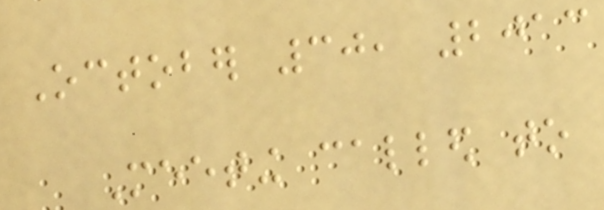October 30, 2013
Meeting called to
